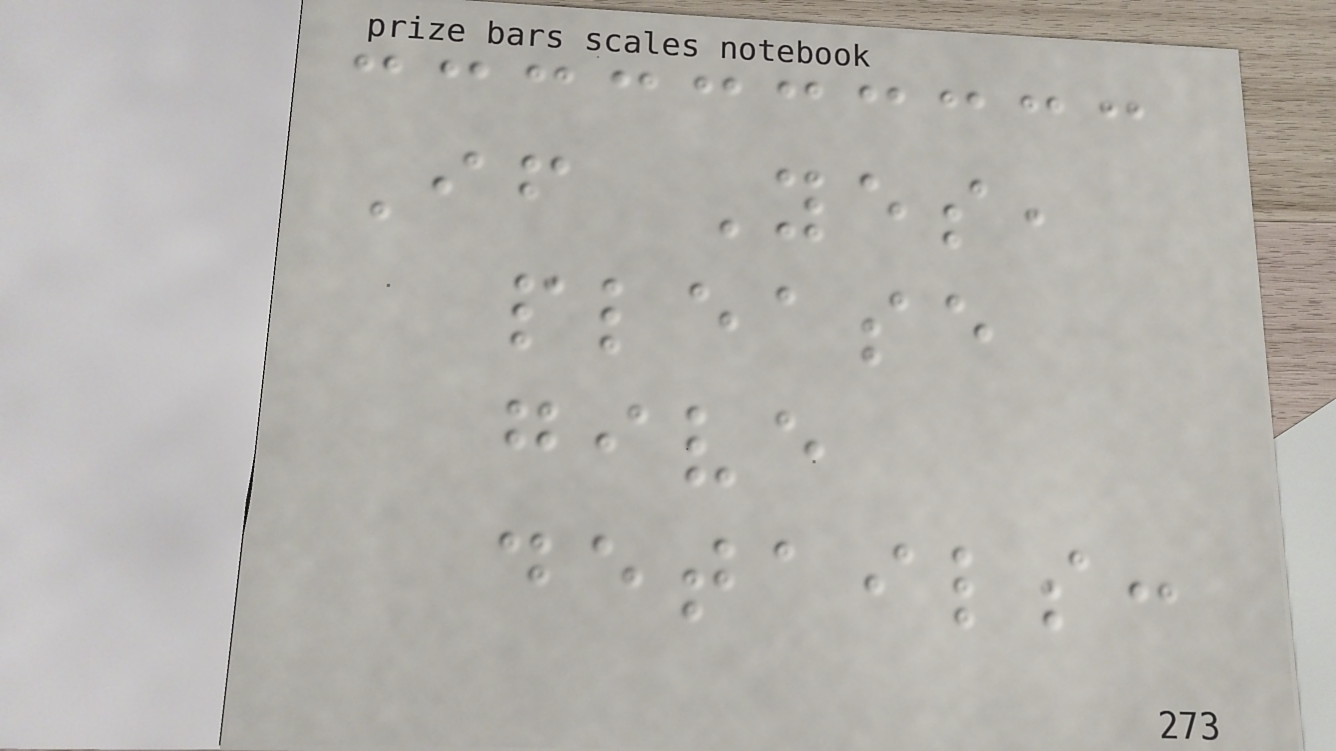If Yes,
please
give
details:
